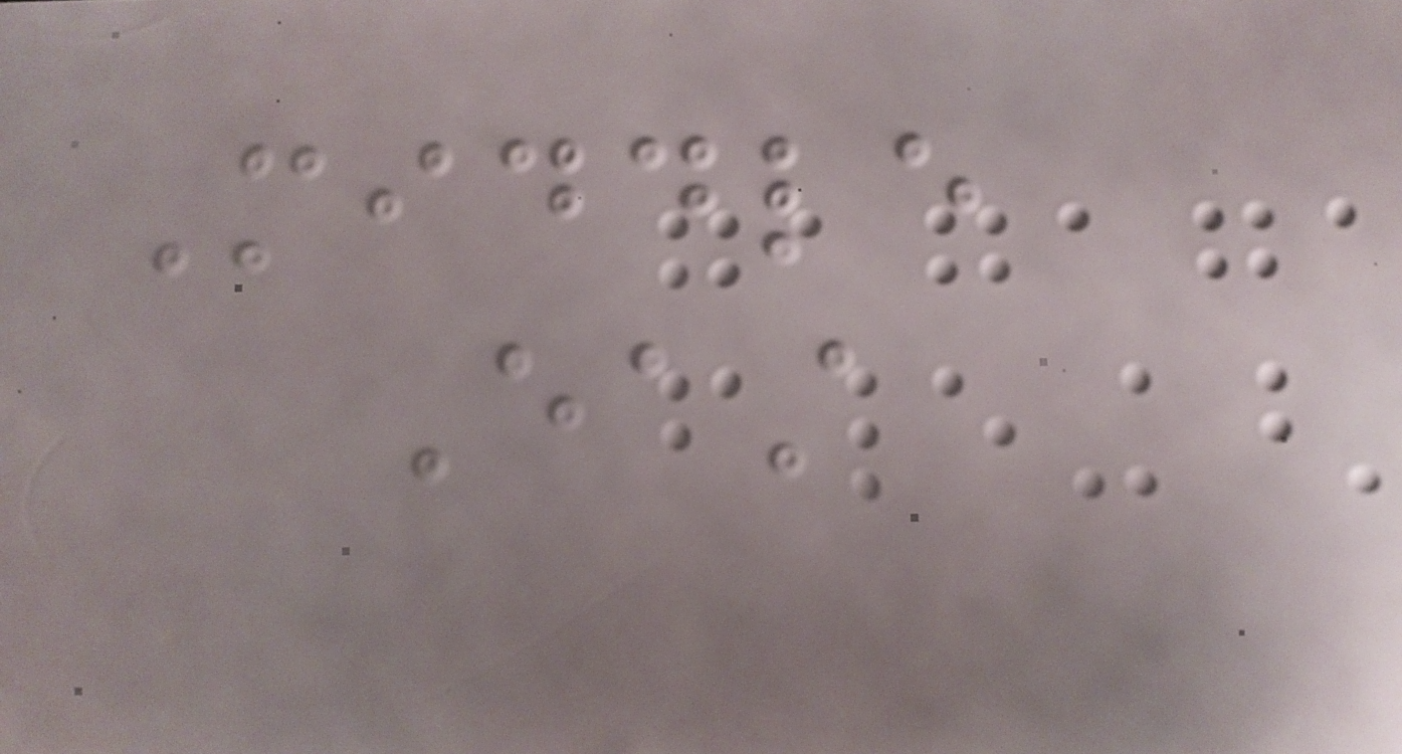Middle
East
